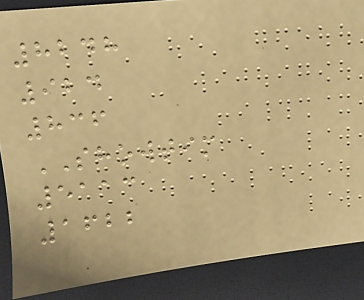8248
924
836
SHOWTIM
5113
1622
